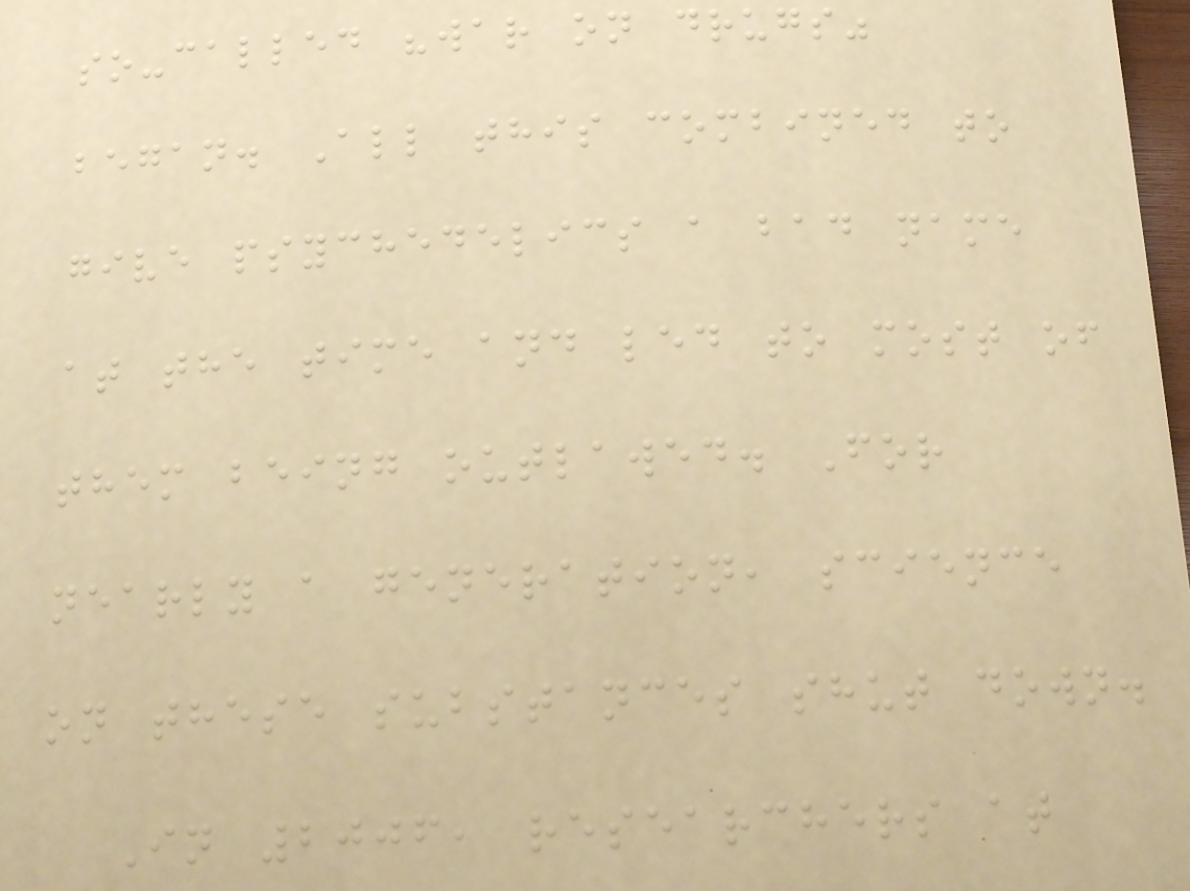so-called "war on drugs"
began. All this combined to
give psychedelics a bad name
at the time and led to most of
them being outlawed. For
nearly a generation, science
on these substances shut down.
In 2006, researchers at
